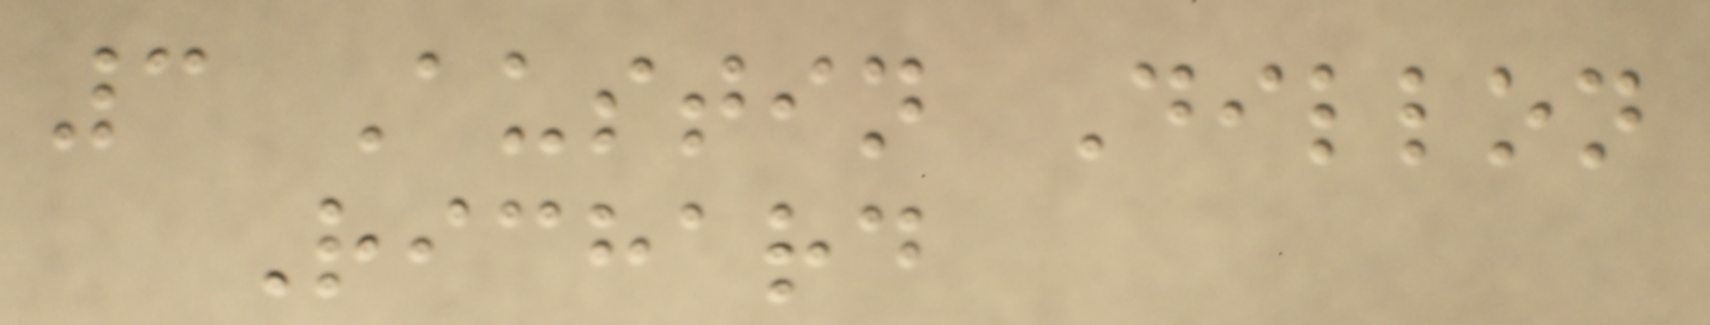3 Austin Dillon
Richard
